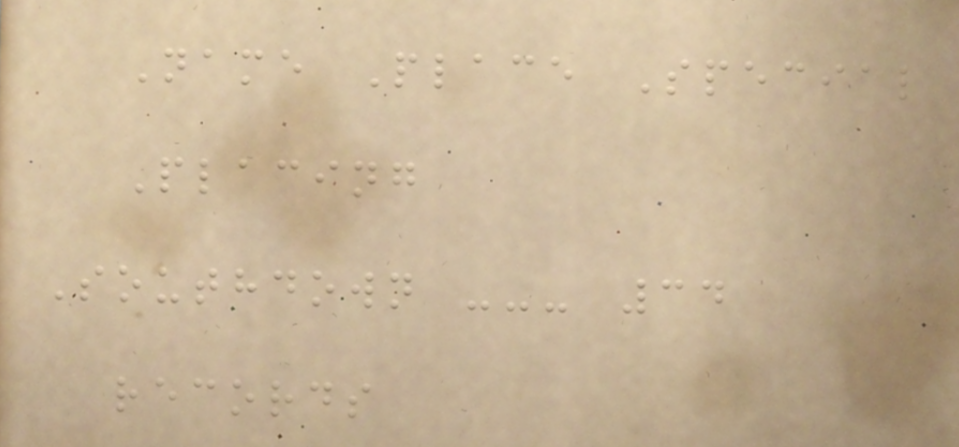Name Place Special
Placing
Southdown --- 34
records
